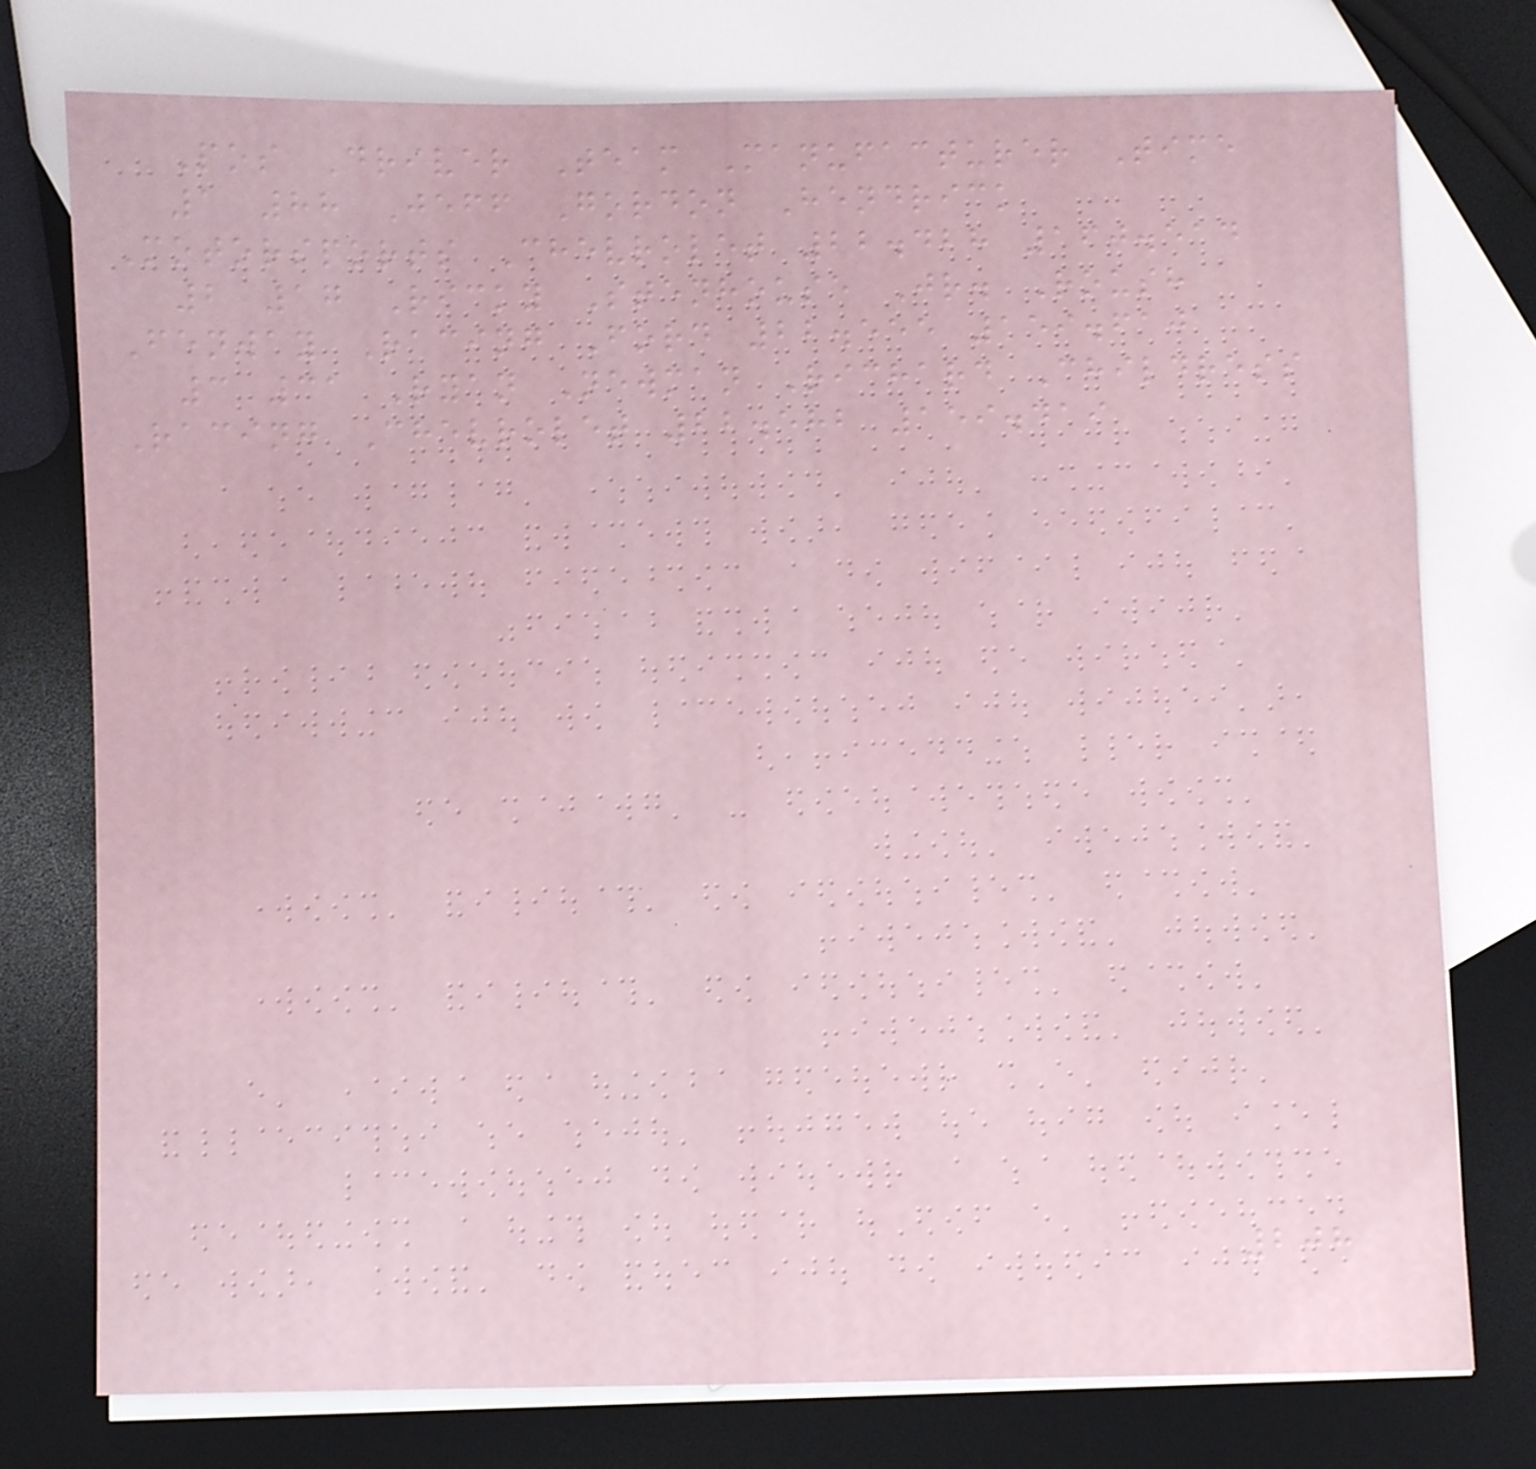Pos Driver Team Manufacturer Time
1 88 Jeff Gordon Hendrick
Motorsports Chevrolet 22.428 160.514
2 17 Ricky Stenhouse Jr. Roush
Fenway Racing Ford 22.555 159.610
3 31 Ryan Newman Richard Childress
Racing Chevrolet 22.582 159.419
208
